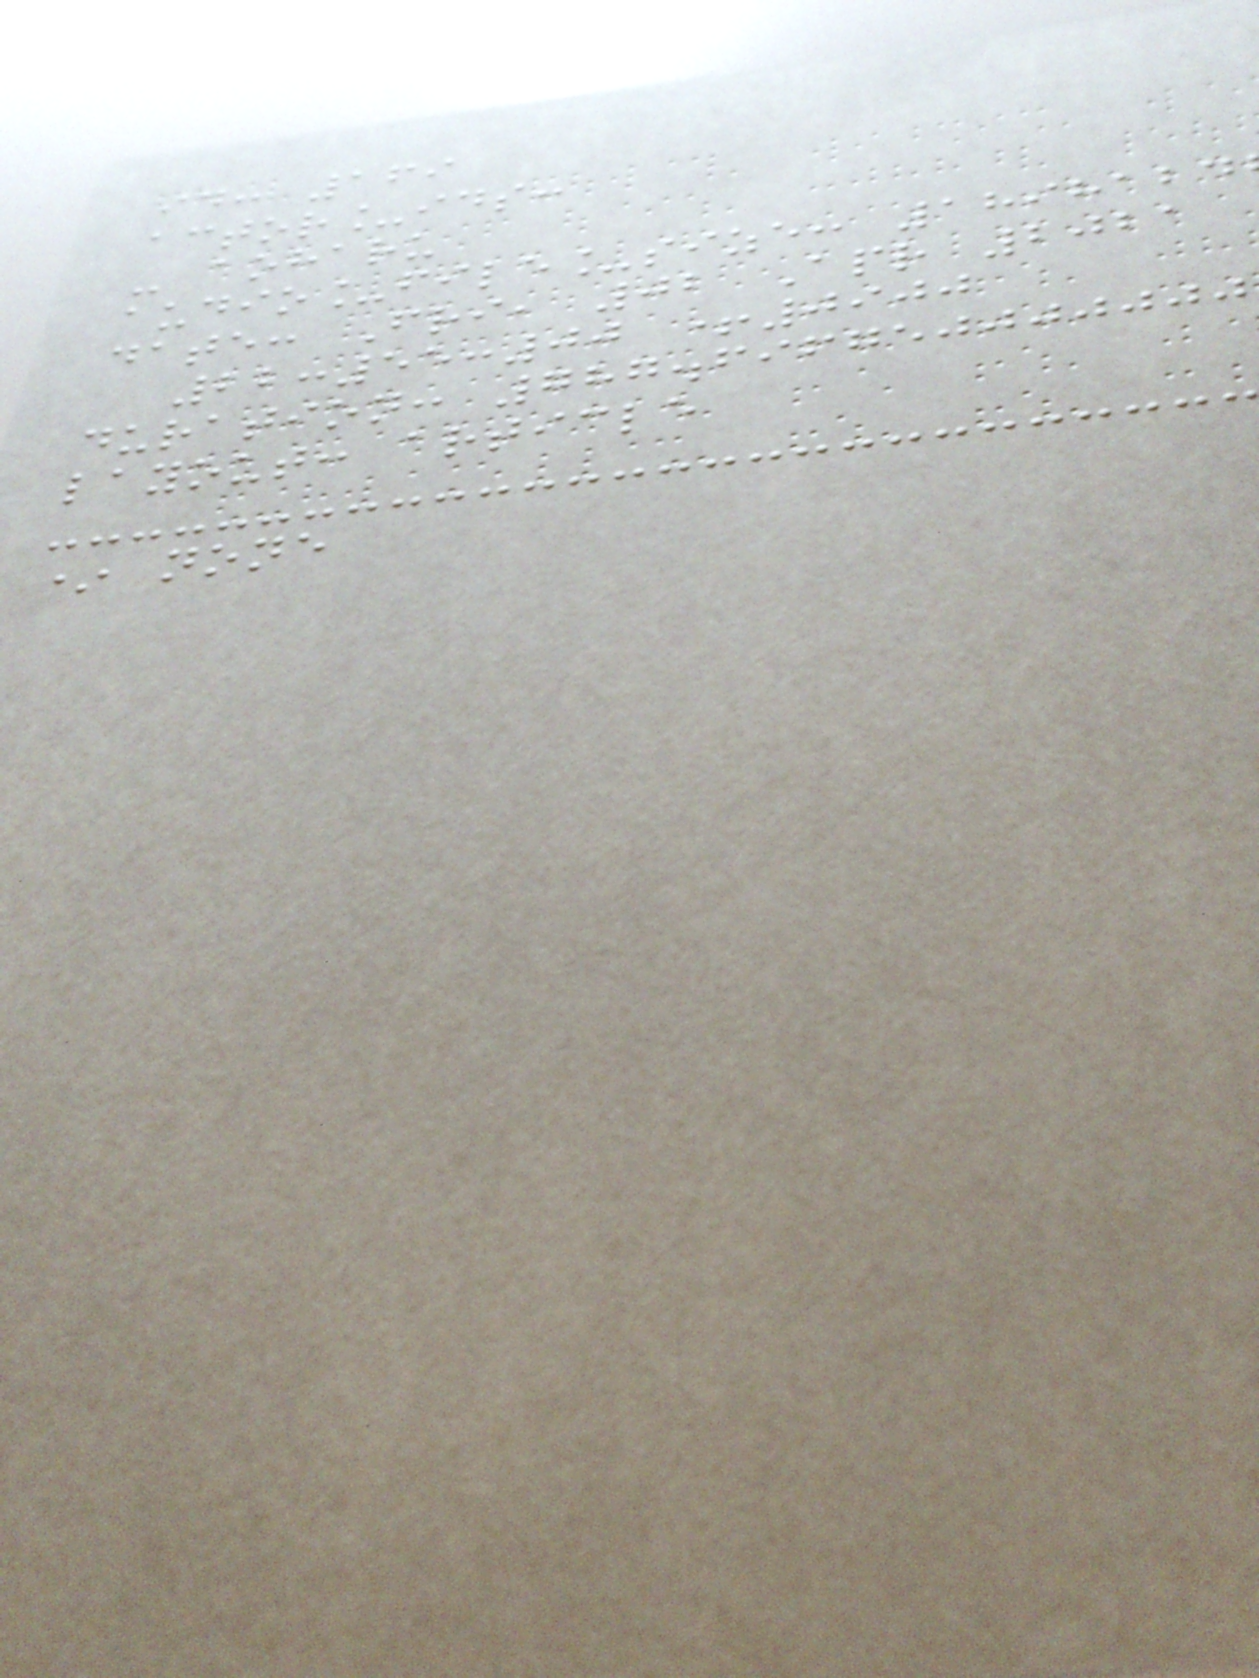id: 169
actor_ids:
- aoharu
audio_file_size: 1898124
date: Fri, 02 Apr 2021
22:55:00 +0900
duration: 787.696750000000
layout: article
* none
